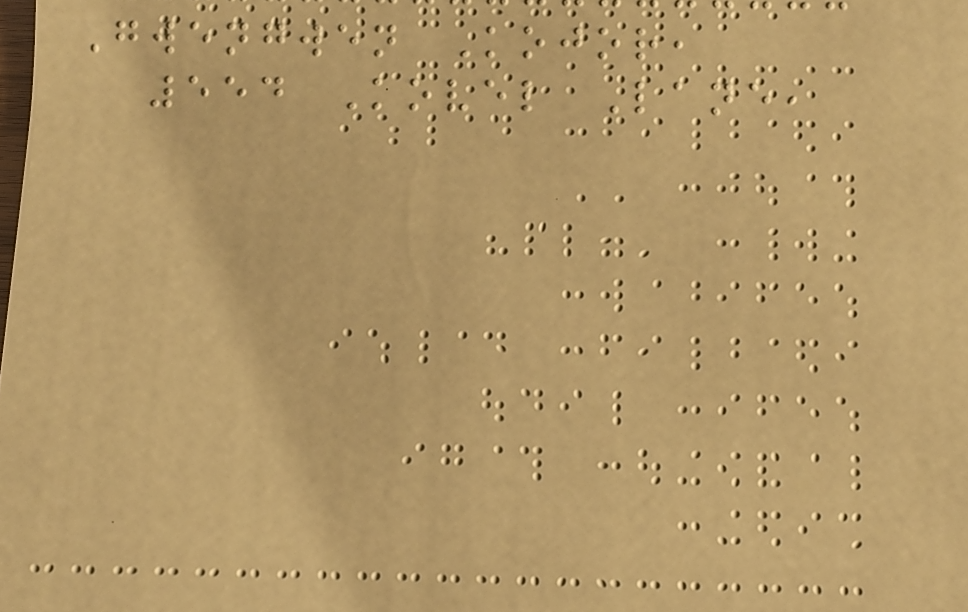Gwengwen Kojor,
554 Kovel Lane,
